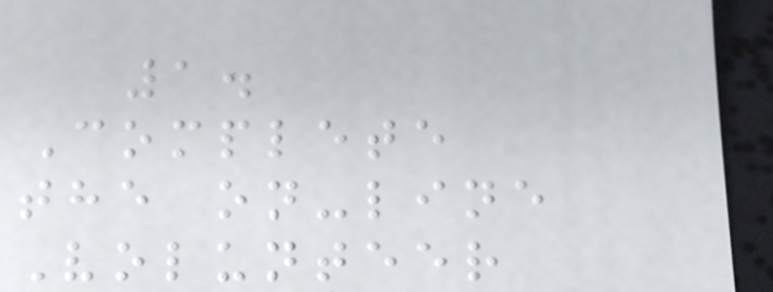1.
Complete
the on-line
Volunteer
